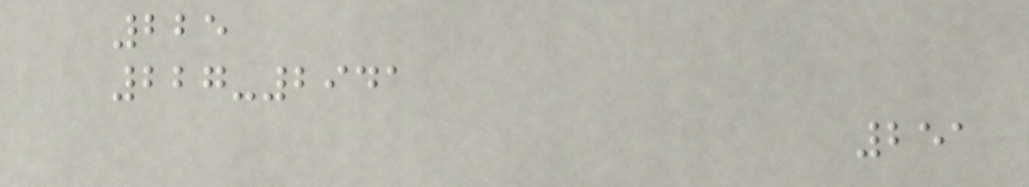225
227-2941
251
